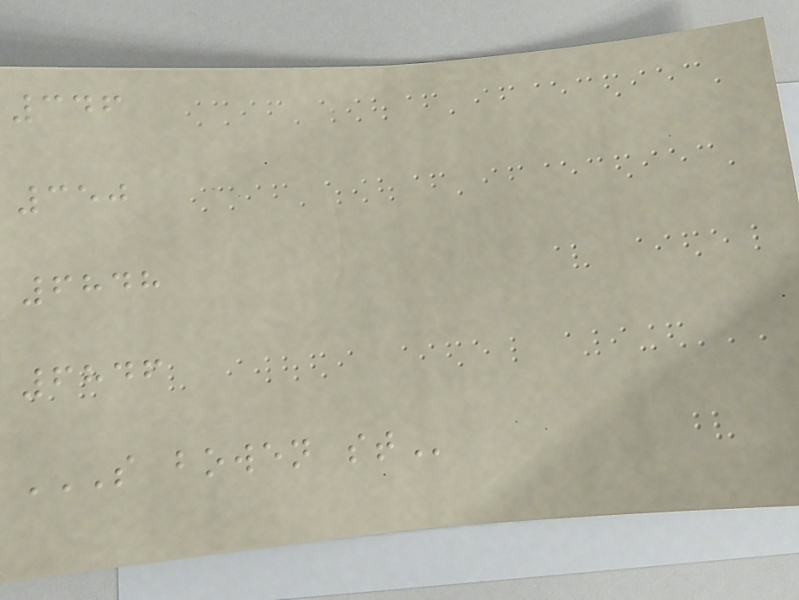346
350
6848
6846
S BOWEN ST
